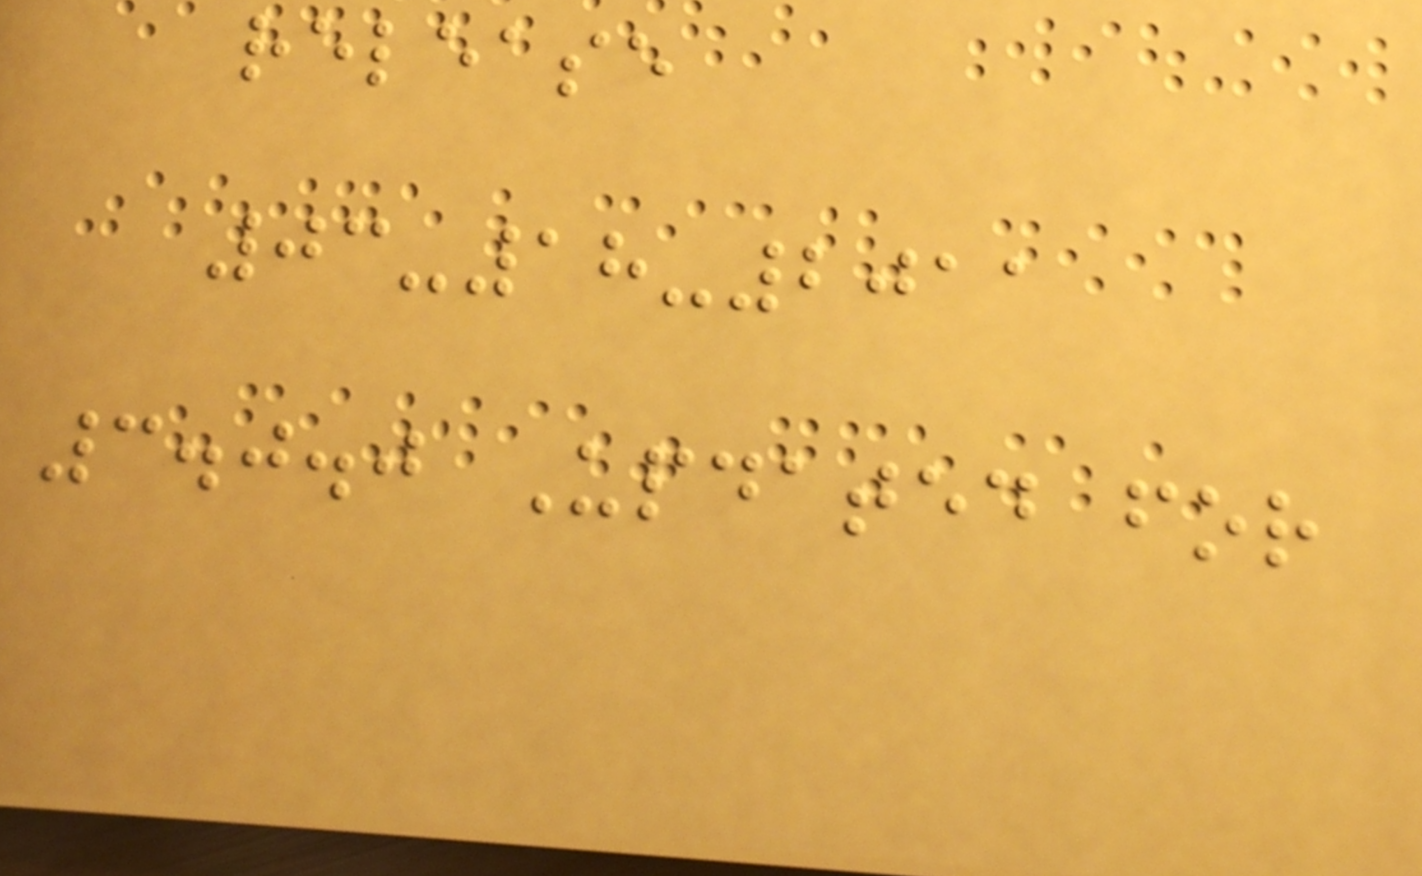release
03-18-2011
3.0.0 Updated for
